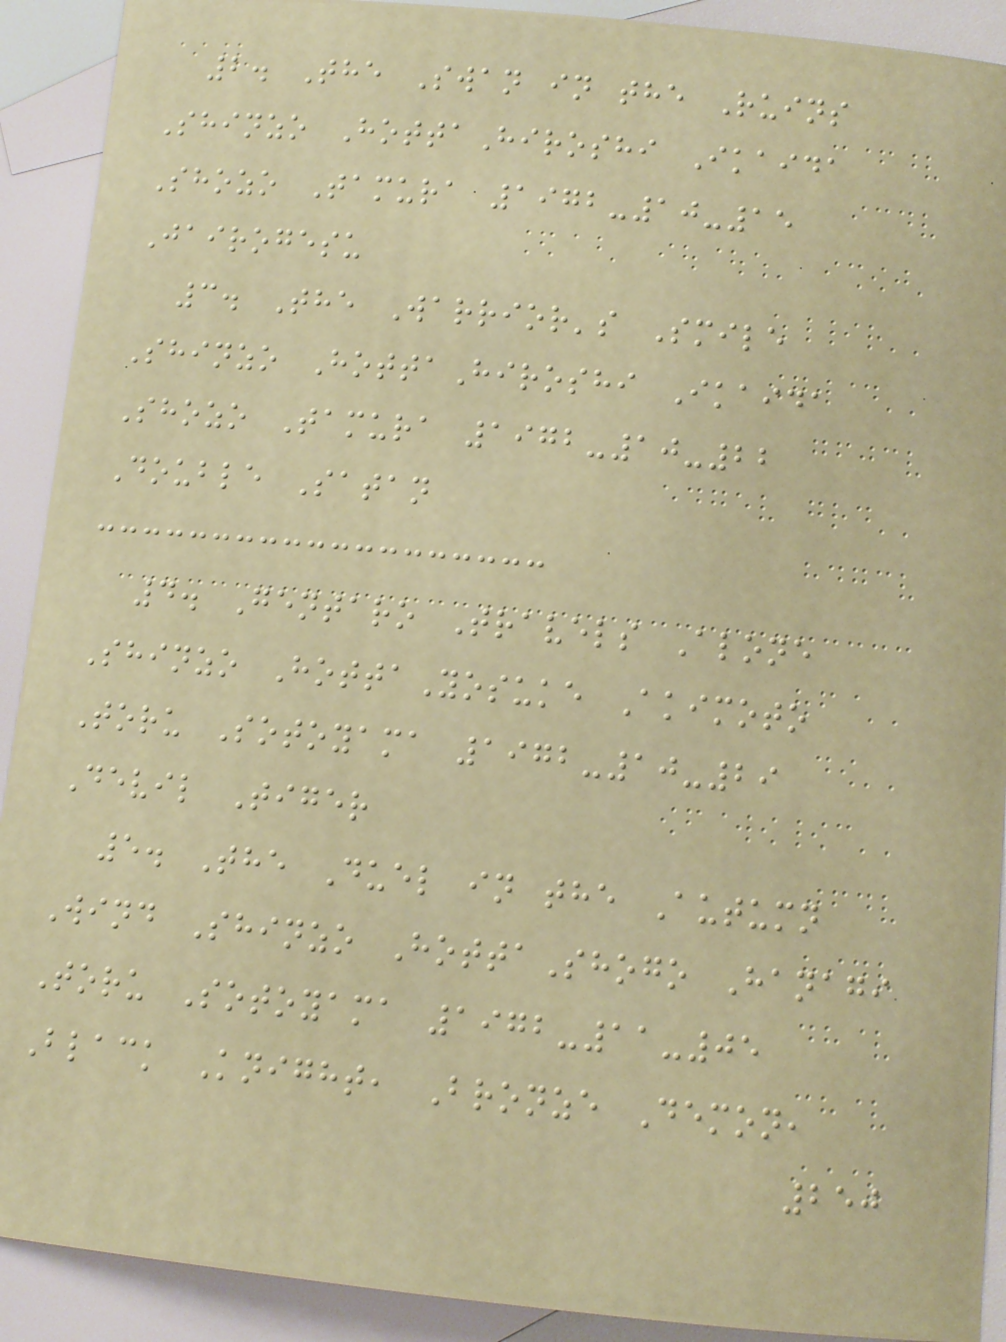2. The Swan in the Ruins
Shinzo HottaHiroshi Ikaida
Shozo Tamura 1972-10-15
Jairogesu
3. The Warrior's Smile
Shinzo HottaHiroshi Ikaida
Shozo Tamura 1972-10-22
Double Satan
4. Gentaro Travels Alone
Shinzo HottaYosuke Akimoto
Toru Sotoyama 1972-10-29
Devil Tiger
5. The Duel in the Autumn
Wind Shinzo HottaShogo Hanagi
Toru Sotoyama 1972-11-05
Black Knight, Bronze Demon,
250
